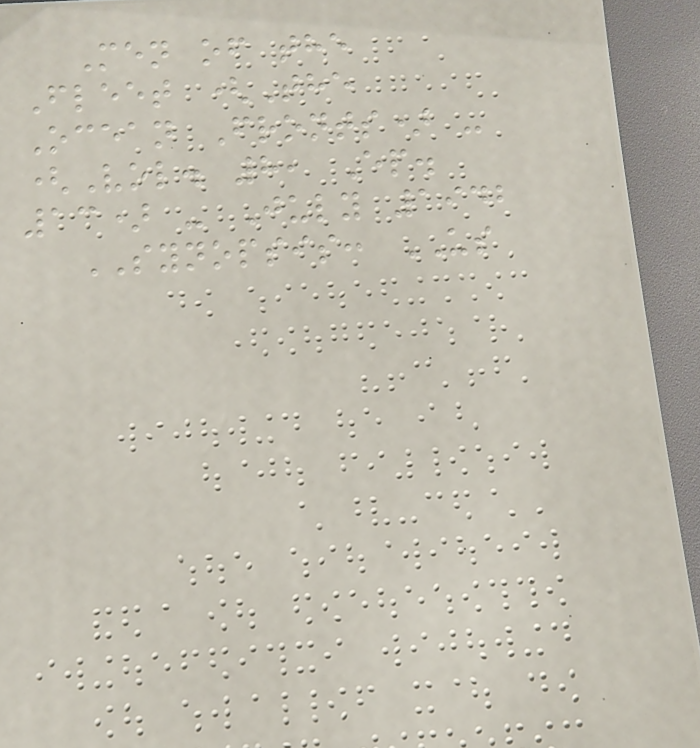Men of the
Fleet (The
Ocean Fronts) -
(Vol. 8, Ep.
13) - July 1942
SYNOPSIS: US
